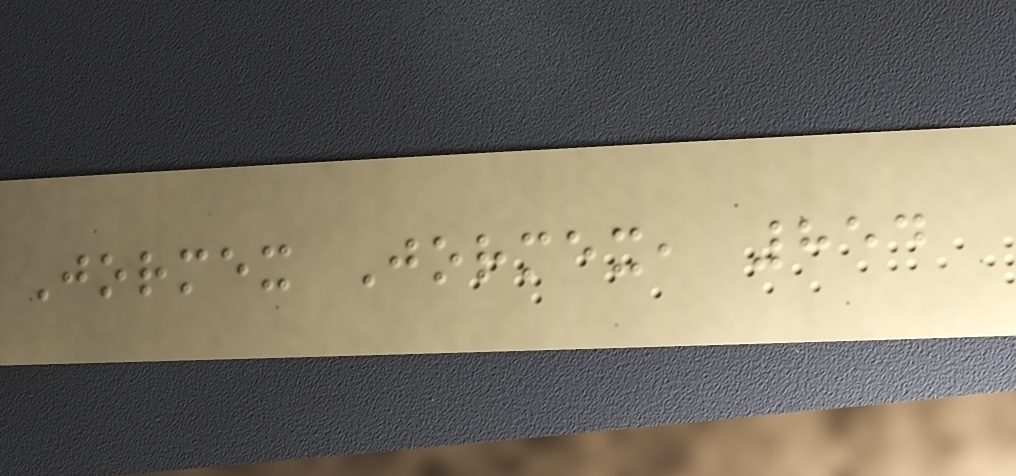Jormex Jormex, 854
